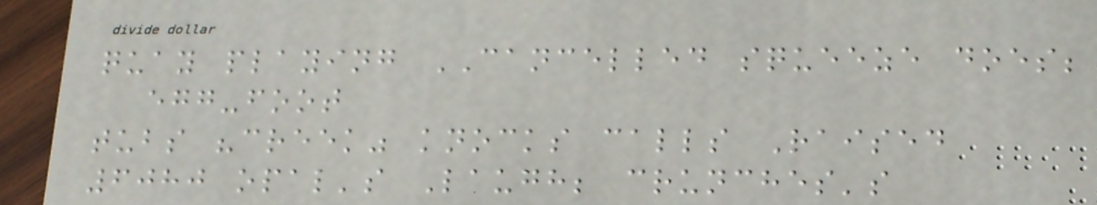quay playing CANCELLED squeeze does;
egg-foot
tubs "creek" knocks calls Raised
6080 opal's Laugh; crunches's
